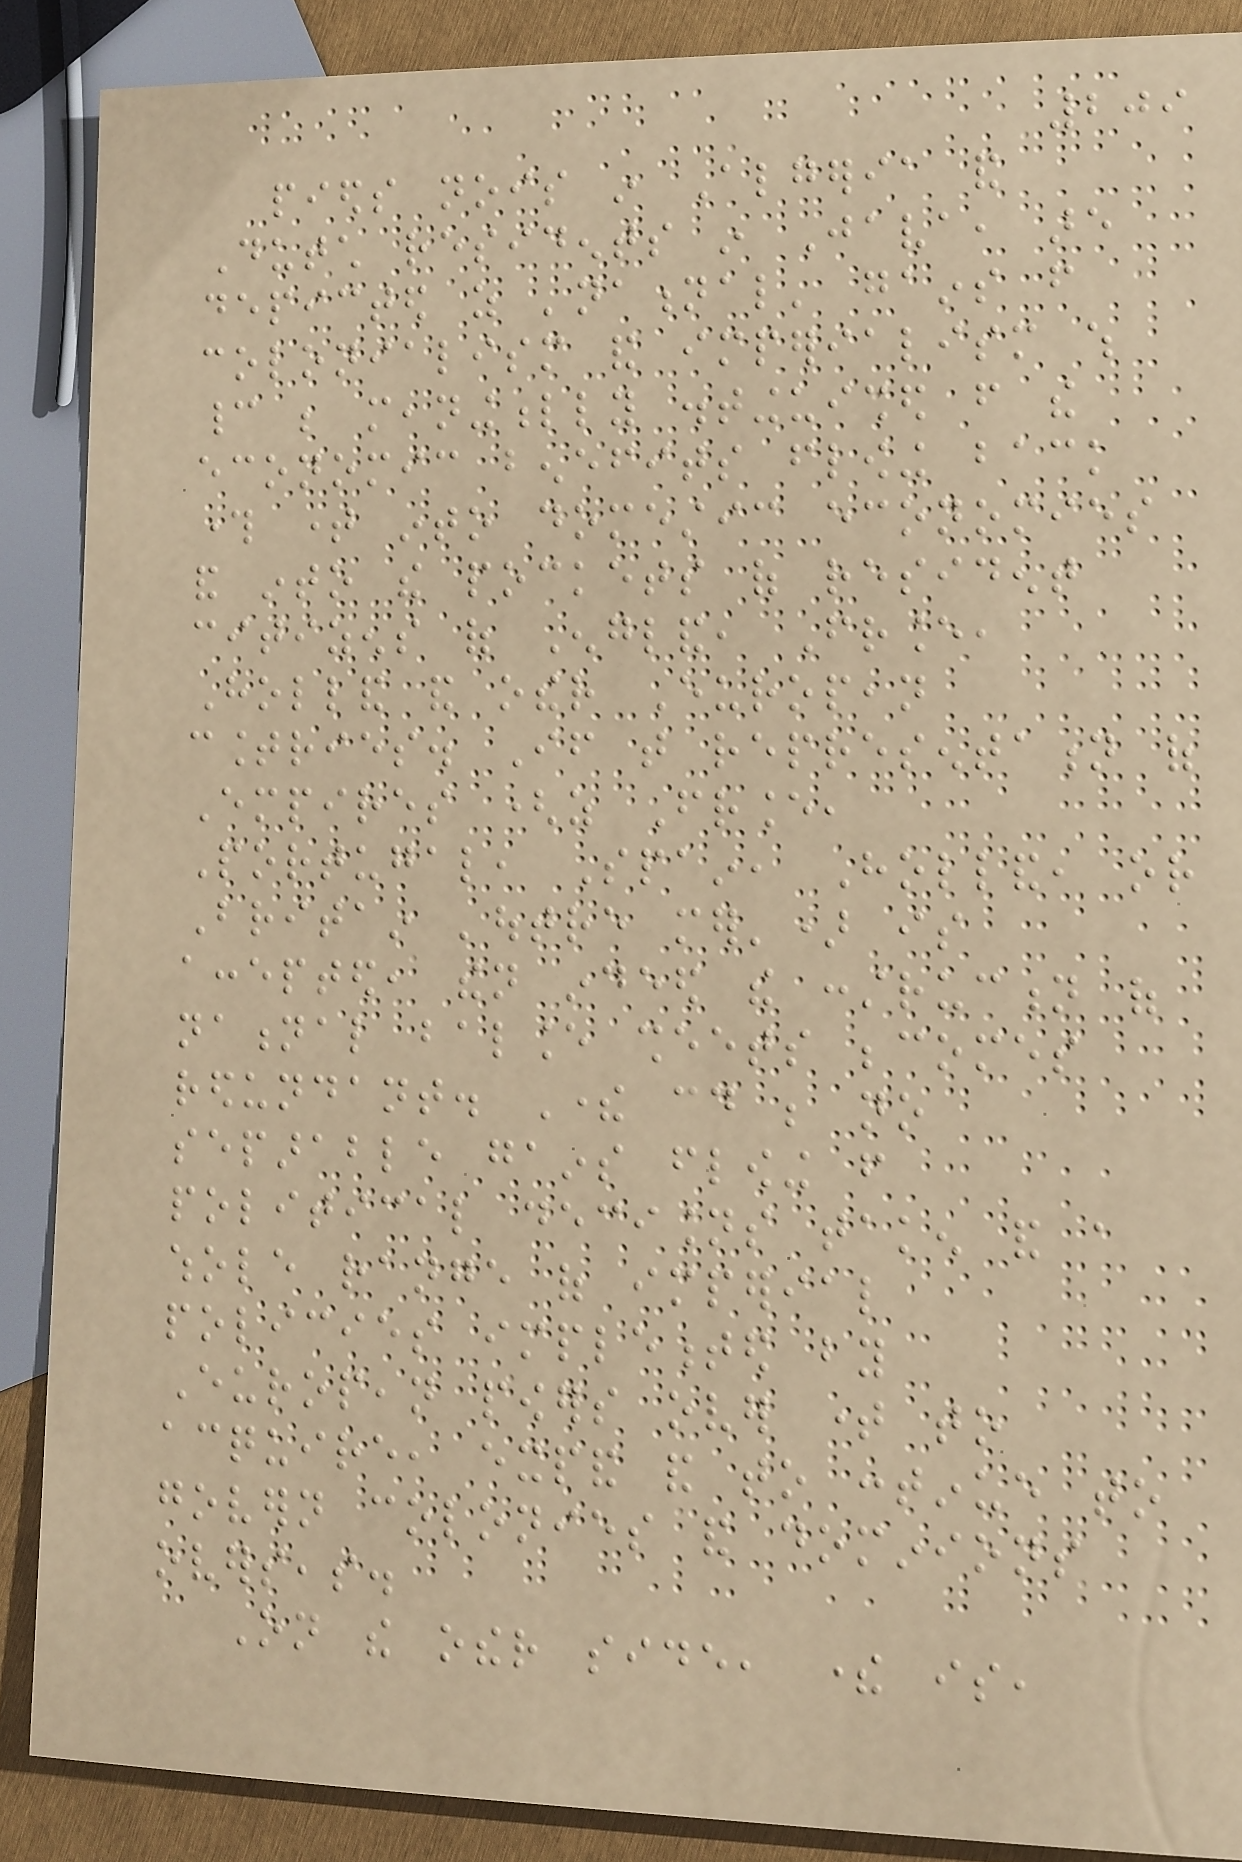209
pieds nois in Algeria and
Dutch residents in Java, are
depicted as 'national' gains from
colonialism and imperialism which
cannot be meaningfully distinguished from the
economic benefits flowing back
through time into domestic economies
and into the pockets of resident
citizens of England, France,
Holland and other European
countries. If that representation of
Empires (as France,
Portugal, Spain, Holland, or
Britain 'outre mer') is
accepted, then indeed the construction of
national balance sheets becomes
redundant. There could be no
separable gains flowing from
political decisions taken and a
whole range of imperial
policies implemented by
European powers over time to
acquire, expand and to continue to
govern colonies and dominions
overseas.
On the other side, there is,
